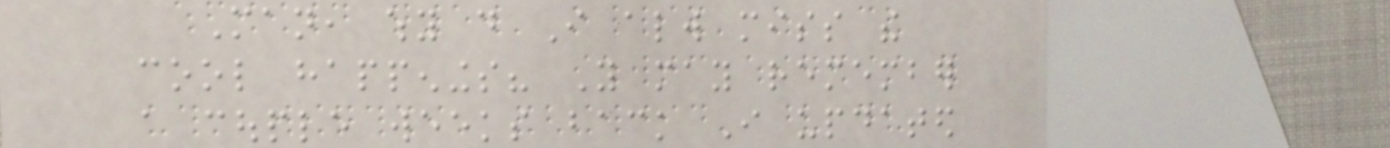Man, why do I always miss the
cool happenings? You may remember
a couple weeks back I updated
